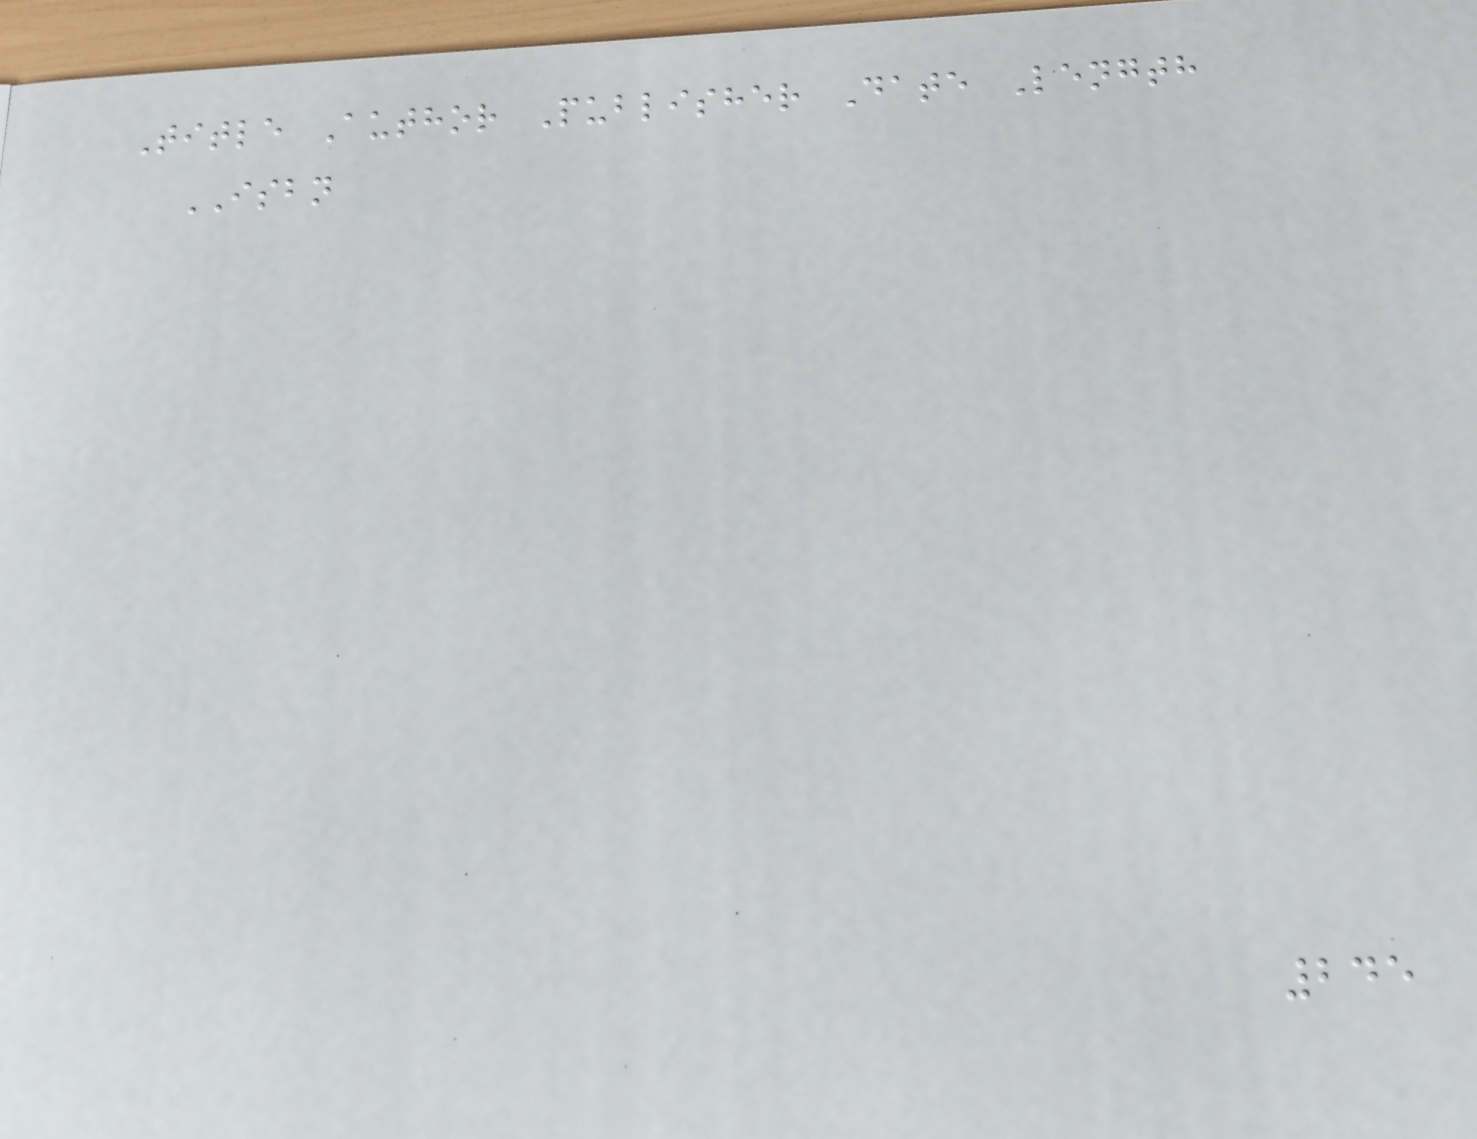Title Author Publisher Date Length
ISBN
245
